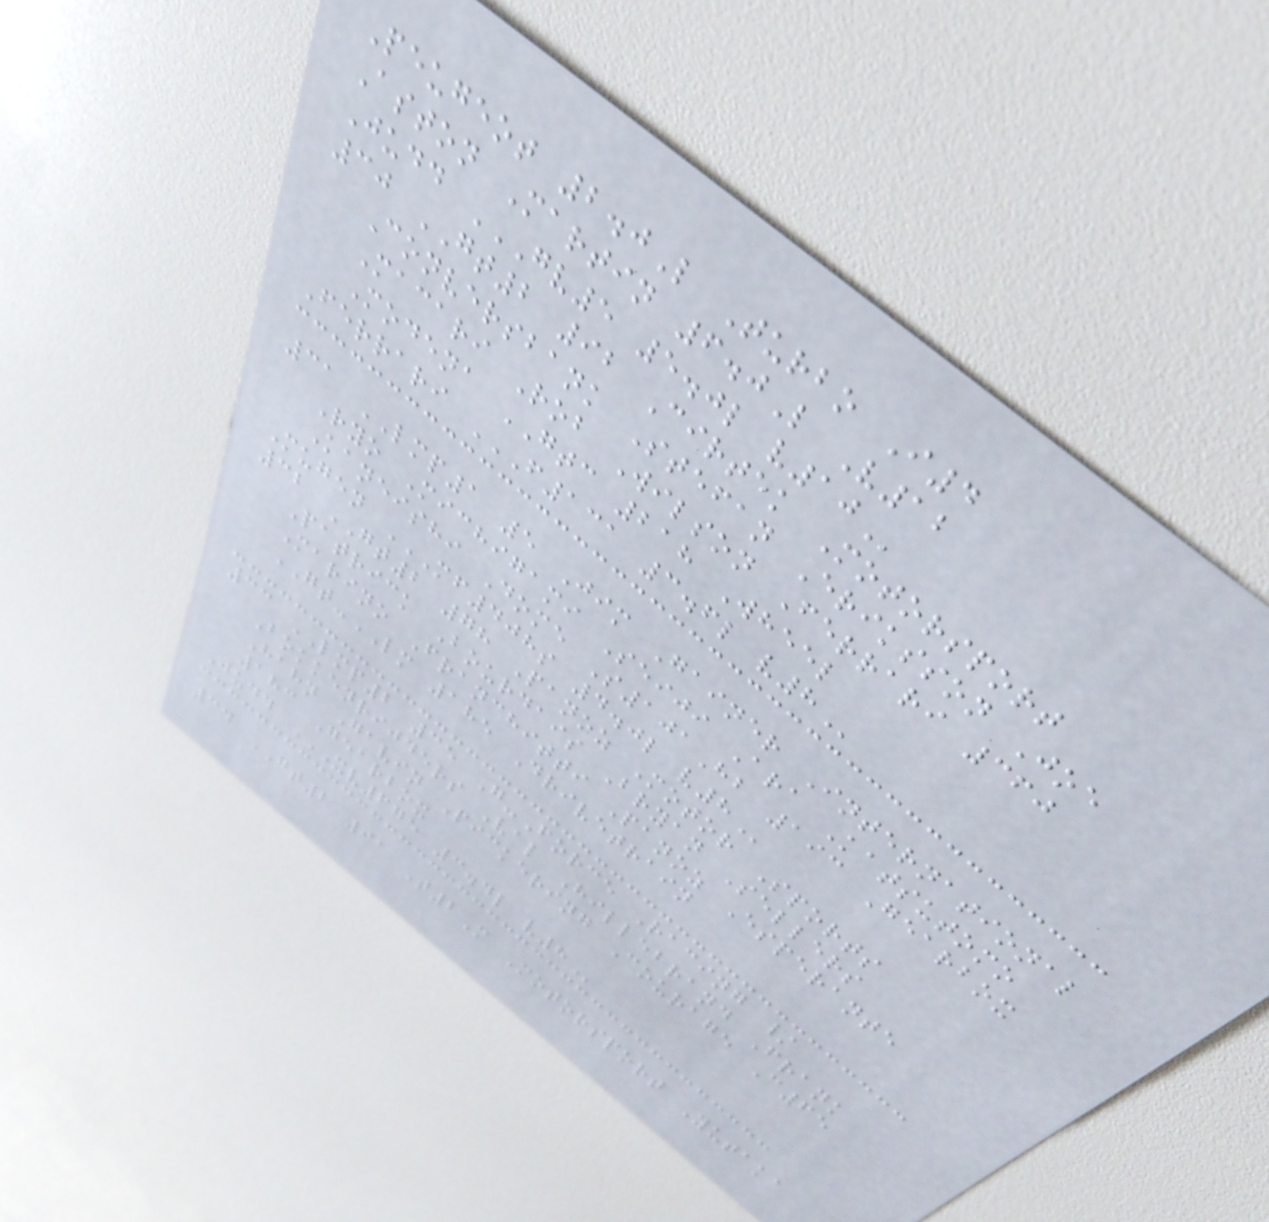Peugeot 2.0L Turbo I4
Aston Martin 6.0L V12
Judd GV5 5.0L V10
30 GT2 92 Cirtek Motorsport
Conversbank Stefan Eriksson Joe
Macari Rob Wilson Ferrari 360
Modena GTC 218 Wheel
Ferrari F131 3.6L V8
31 LMP1 5 Jim Gainer International
Ryo Michigami Seiji Ara Katsutomo
Kaneishi Dome S101Hb 193 Gearbox
Mugen MF408S 4.0L V8
32 GT2 78 Panoz Motor Sports
Patrick Bourdais Bryan Sellers
Marino Franchitti Panoz Esperante
GT-LM 185 Drivetrain
33 LMP2 35 G-Force Racing /
Bokkenrijders Val Hillebrand Frank
Hahn Gavin Pickering Courage C65
183 Gearbox
Judd XV675 3.4L V8
34 GT2 91 T2M Motorsport Yutaka
